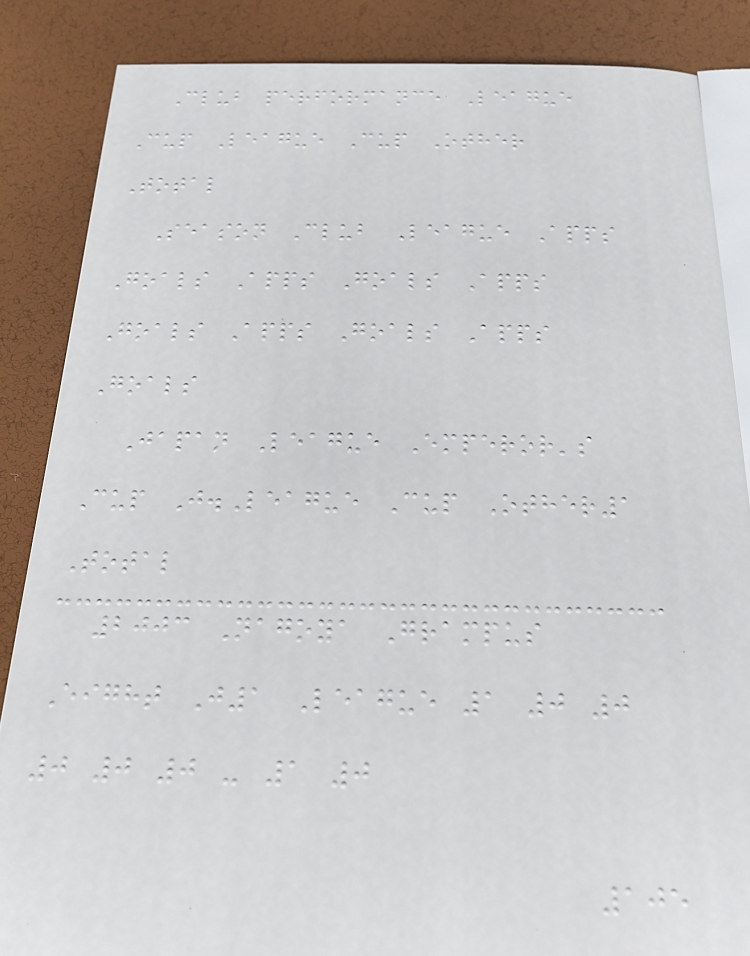Club performance League
Cup League Cup Other
Total
Season Club League Apps
Goals Apps Goals Apps
Goals Apps Goals Apps
Goals
Japan League Emperor's
Cup J.League Cup Other1
Total
2003 Nagoya Grampus
Eight J1 League 1 0 0
0 0 0 - 1 0
105
